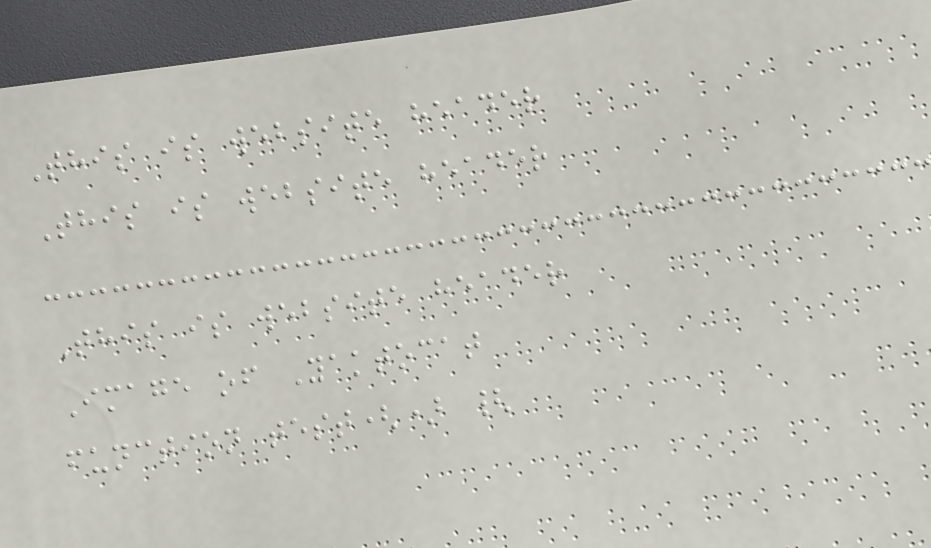This is website header
This is website header
This is website header
Image of Yaktocat
function test() {
